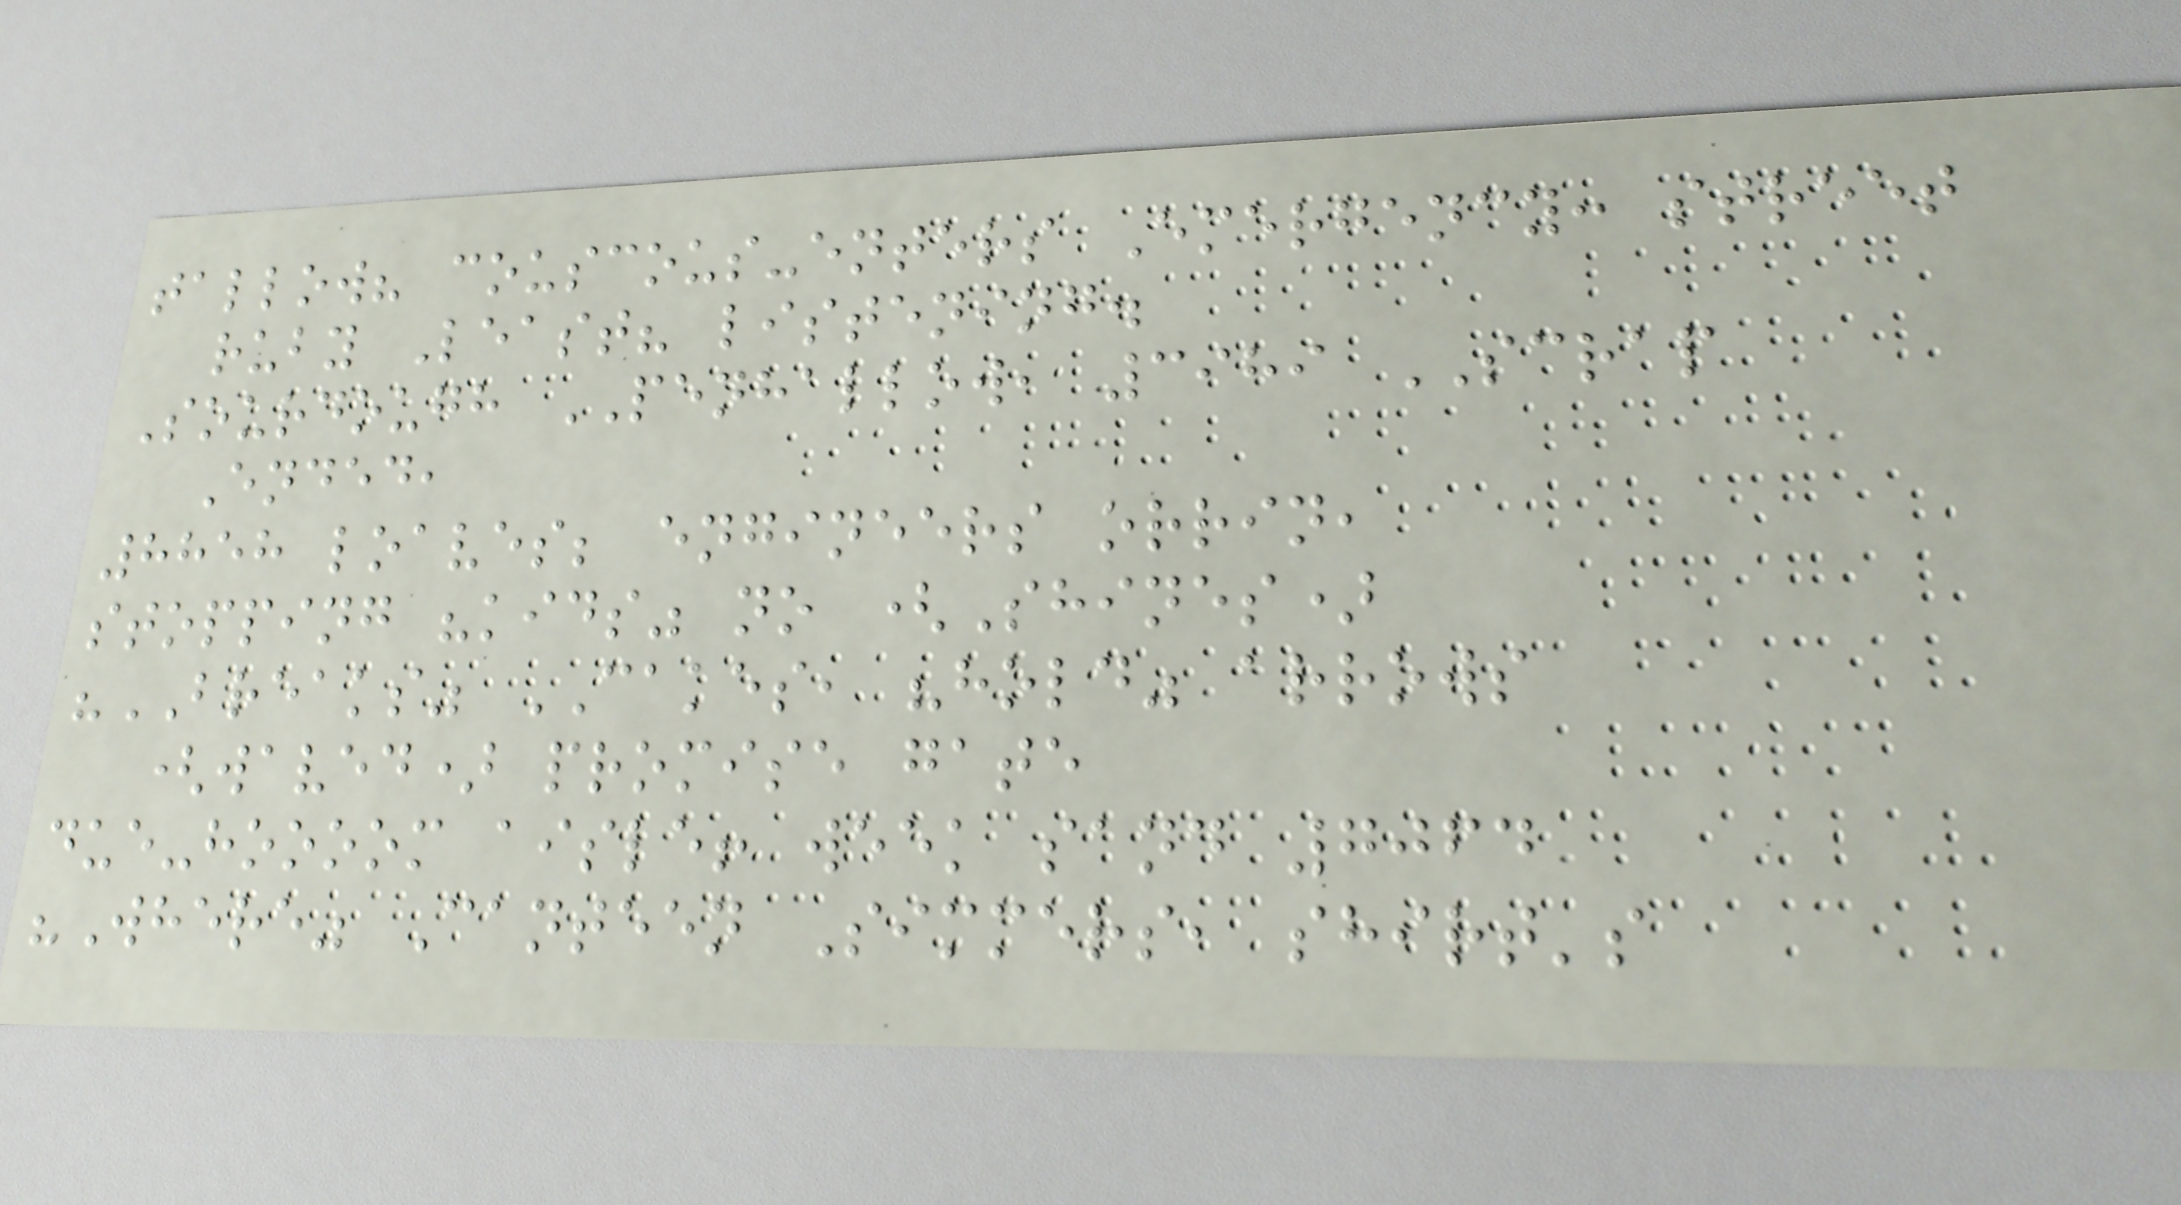tallow? couscous-enters Emergency: street
ruby Least? listening.
Sourdough PENHALLOW, 3989 SCRAP
Ended,
8858 loaves; engineers orrin,
stopping "kids" no (Shines)
"BREAKS" CAKES, "hold" arrows
(waved) promise gate
due-hoooom aisle! week sand 7064
"Where" Canteen Simmers, shirt's
